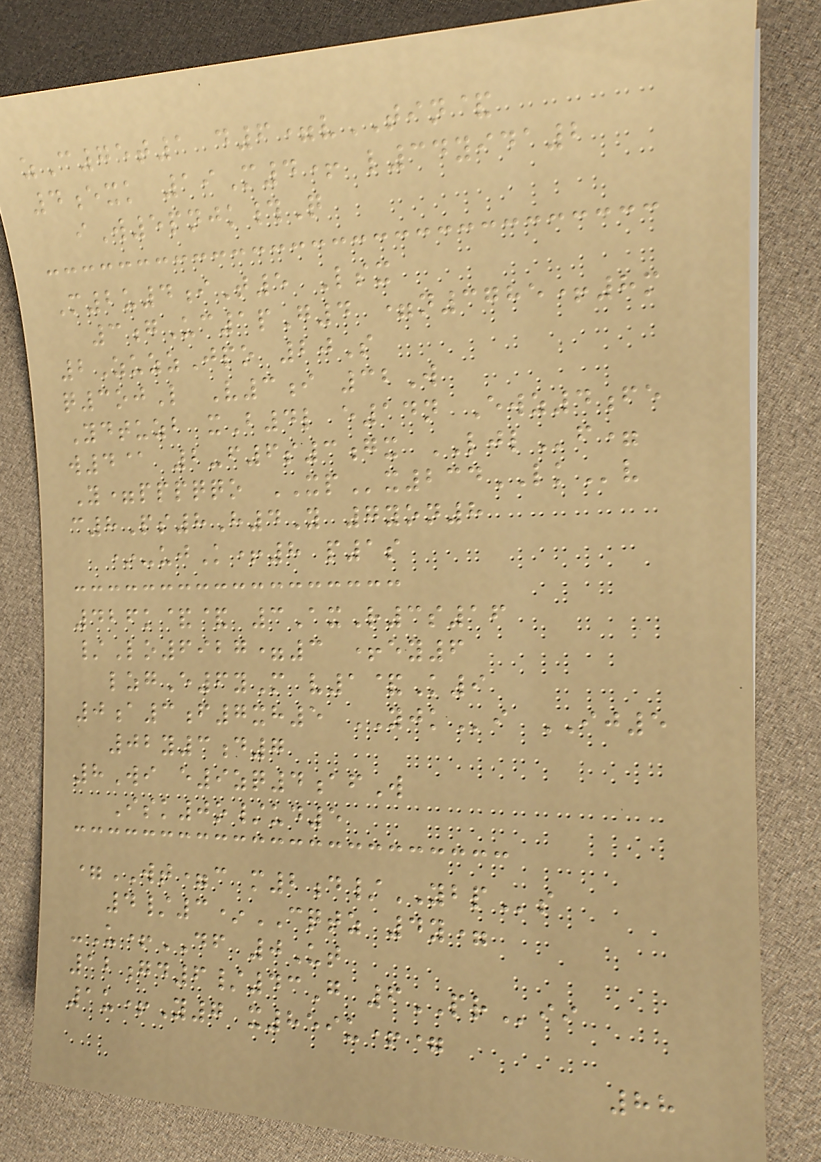zC75t1 d6=vTIN&
4exk 19M4+ l34yida2
iW5pnjk#Q
M2u4iT5 Lsx
3gUc1pG4 =n3785+8m
2ZuzzJpo 20S
q3ojL V3i 32W
Ydtuzb xB4l e14n Ewz4fe
w4@ 2-f6s3gx LJLf=
Y=pppqqo XPx234LKv
c8Ps8H4Y 7yon8
*-ujK+8 p1s
426k&& 3AxR3s16
/Lo6927=3 +ey6
lzgE6yM v1&K9
0a3f7xh5 YJKi IJ5
02y3d7
8Wi e9zq4afW
Isk0o/ud5
=WT=c m2d/YBPs
4/3*CQTZ 4y=
-U+DF 0Ut
12gd6/43G 6PRii
1u+Y7 x859u+=
88
